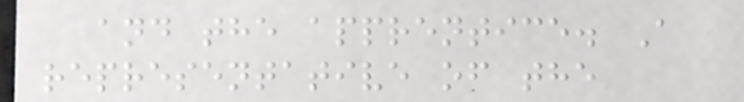and the apprentice. A
representative of the
